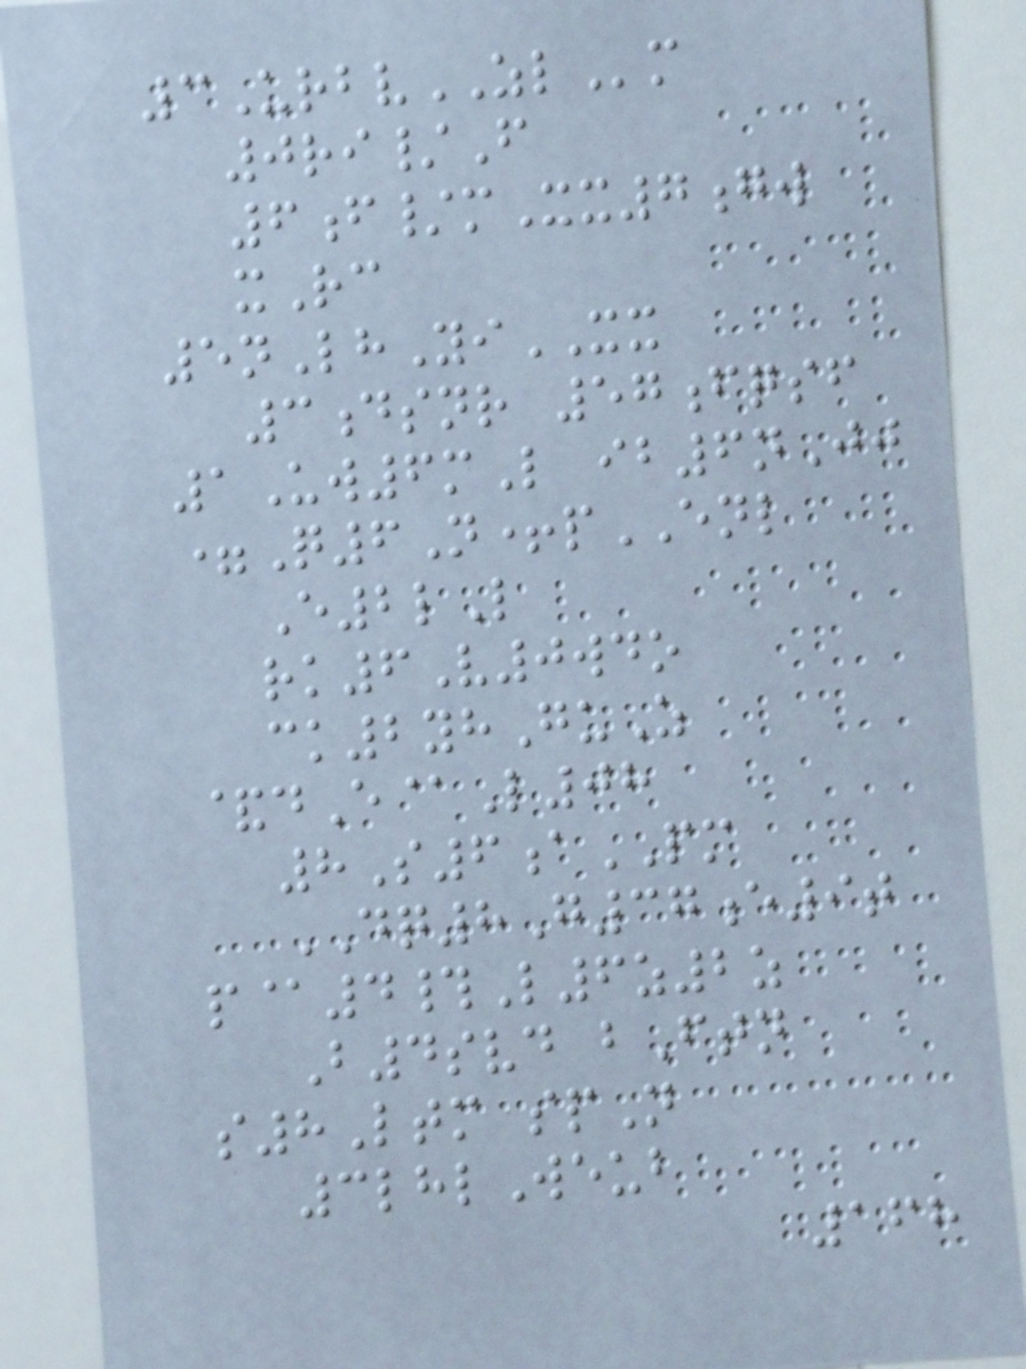3UrbvZLm
0ri/F
6f/mXx7gw
xRc
5nLhYiXX
3dsnr 57fqsf
1Uw6mL ib6nJj
=Q6N+pENL
E2lL
rk6V0wdo
ck2yhGuZ
&dE@L08
8S6aPM
DQ8G37e9t
p@4#L6z2z
B4svd bFtn
s8Ltm spN
3lhlWeub
168
